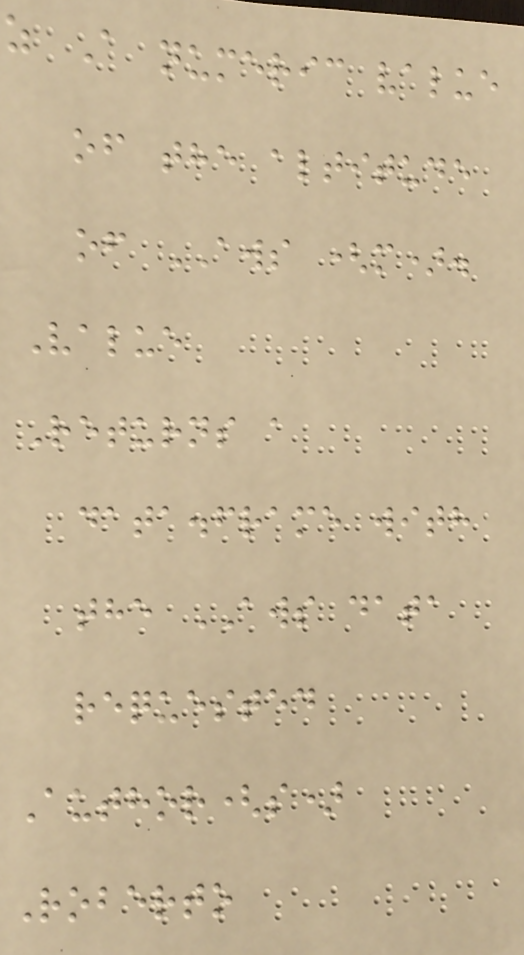z A numeric value
of the altitude
of AWS (m).
Value
Returns a
data.frame with
the AWS data
requested
Author(s)
Roberto
